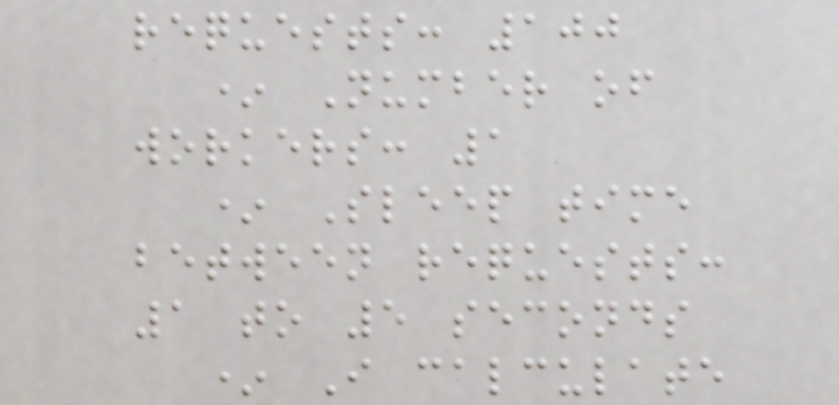requests: 100
* Number of
workers: 1
* Sleep time
between requests:
1 to 5 seconds
* I calculate
